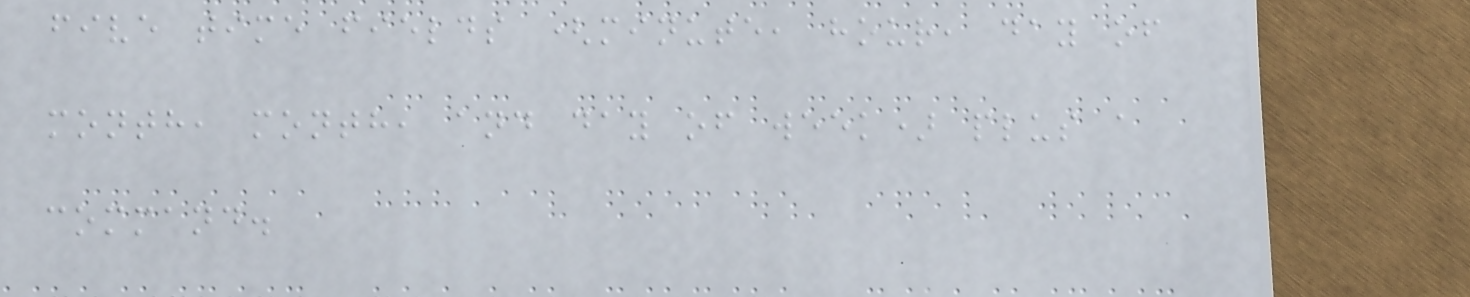five time fields (minute, hour, day of
month, month, and day of week) plus a
command.
